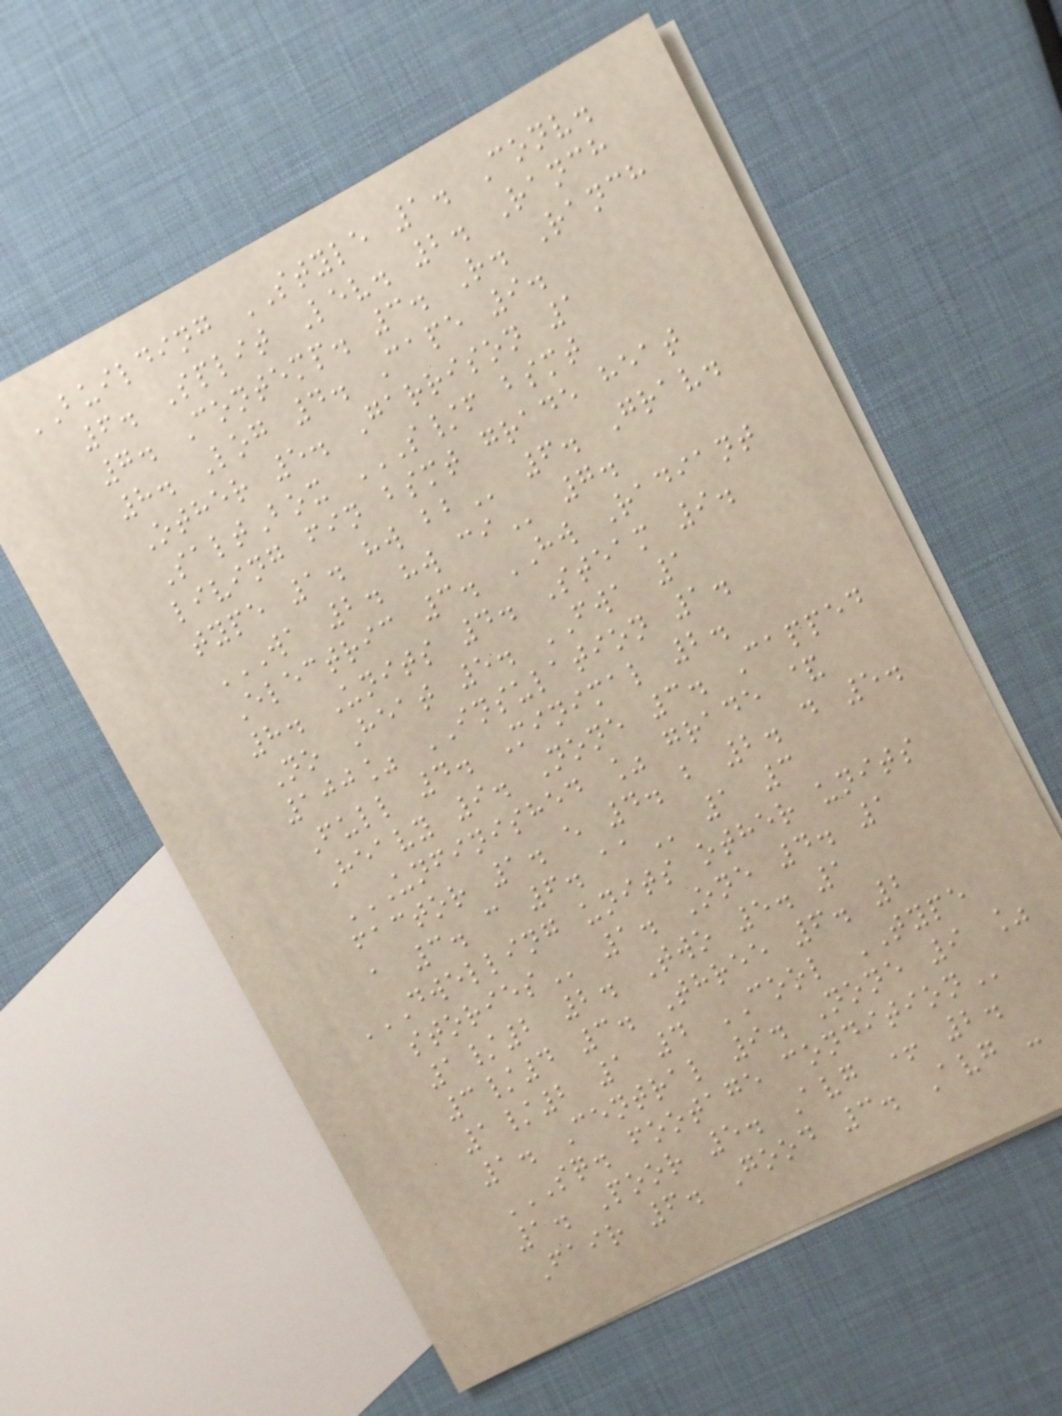BUILDING STYLE 1. Conv.
6. Split Lev. 2. Ranch
7. Contemp. 3. R. Ranch
8. Log 4. Cape 9.
Other 5. Garrison 1
SaltBox S/F BSMT
LIVING FIN BSMT GRADE HEAT
TYPE 1. HW BB 6. Grav.
WA 2. HW CI 7.
Electric 3. HW Radiant
8. Units 4. Steam 9.
No Heat 5. FWA 1
100% INSULATION 1.
Full 4. Minimal 2.
Heavy 9. None 3. Capped
UNFINISHED % GRADE &
FACTOR 1. E 4. B 2. D 5.
A 3. C 6. AA 1 3
DWELLING UNITS OTHER UNITS
STORIES 1. One 4. 1
1/2 2. Two 5. 1
3/4 3. Three 6. 2
1/2 1 4 COOL TYPE
1. Central 9. None 9 %
SQ. FOOTAGE CONDITION
1. Poor 5. Avg + 2.
Fair 6. Good 3. Avg -
